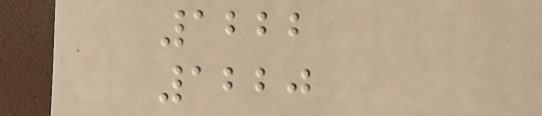1222
1220
